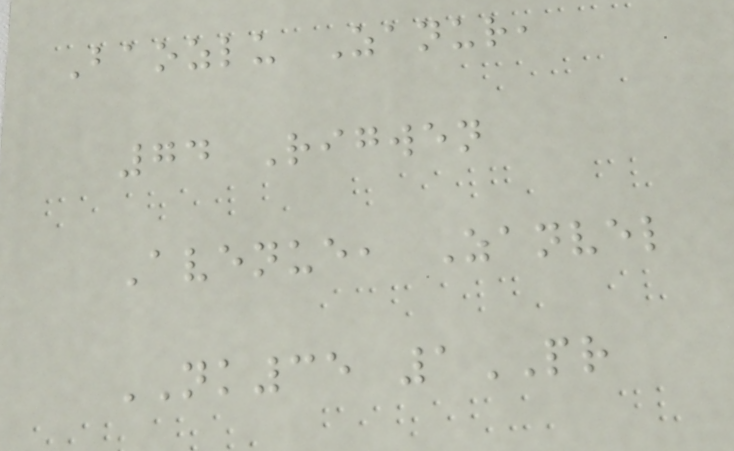Baozlu Zanur,
74 Rigwen
Avenue, Zanvel
NK35 1PR
